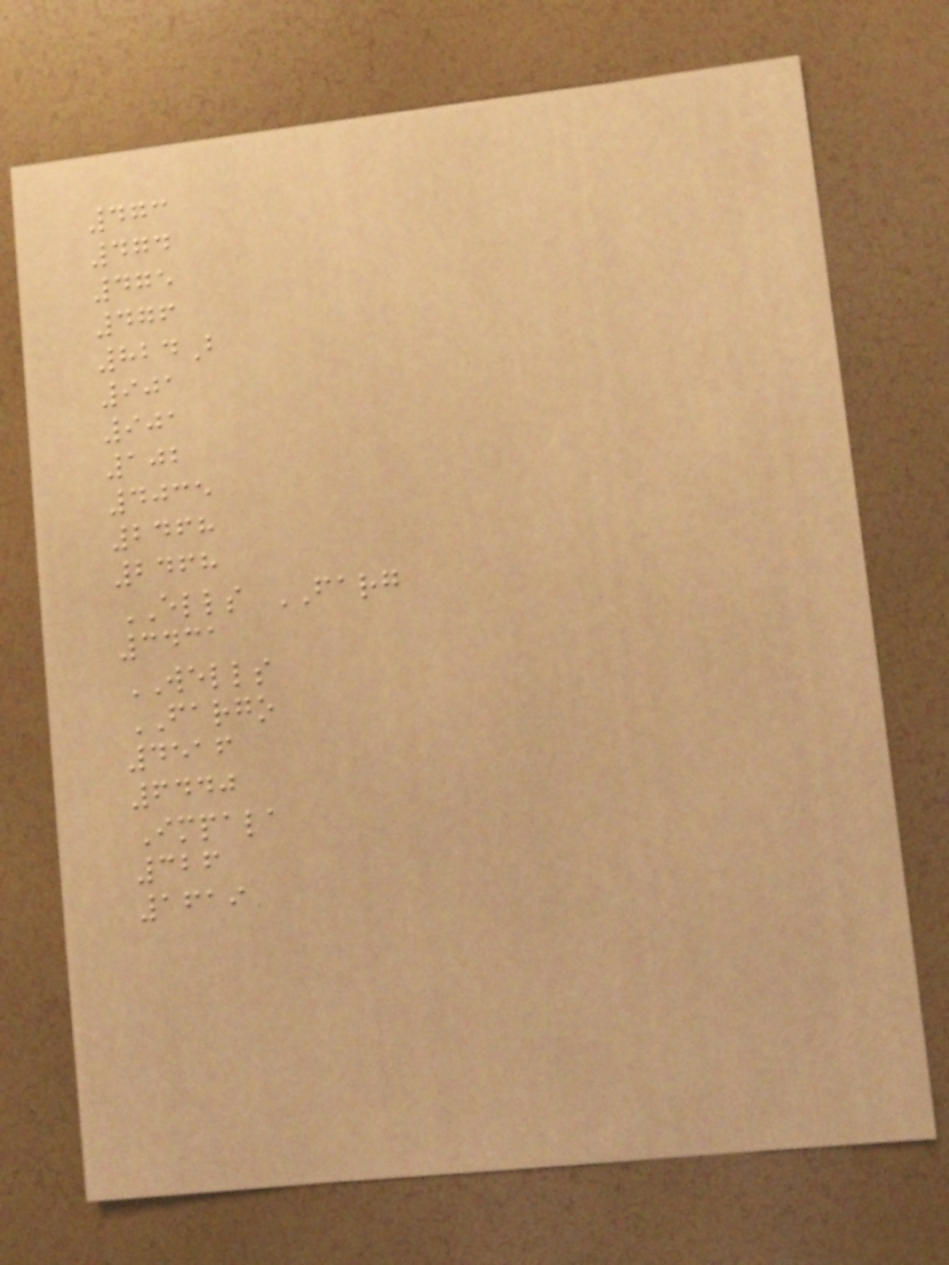473
474
475
476
824B
901
901
102
4035
2468
2468
ELLS FARG
3431
WELLS
FARGO
4516
6440
Impala
326
1619
